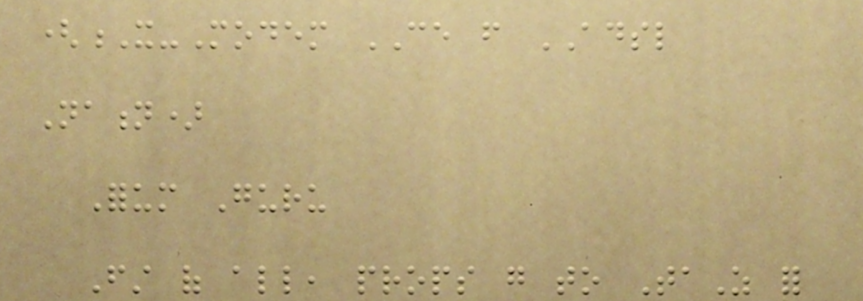(X-Modem CE from ADSL
Nation)
Forum Guru
First of all, props go to TaZ for
